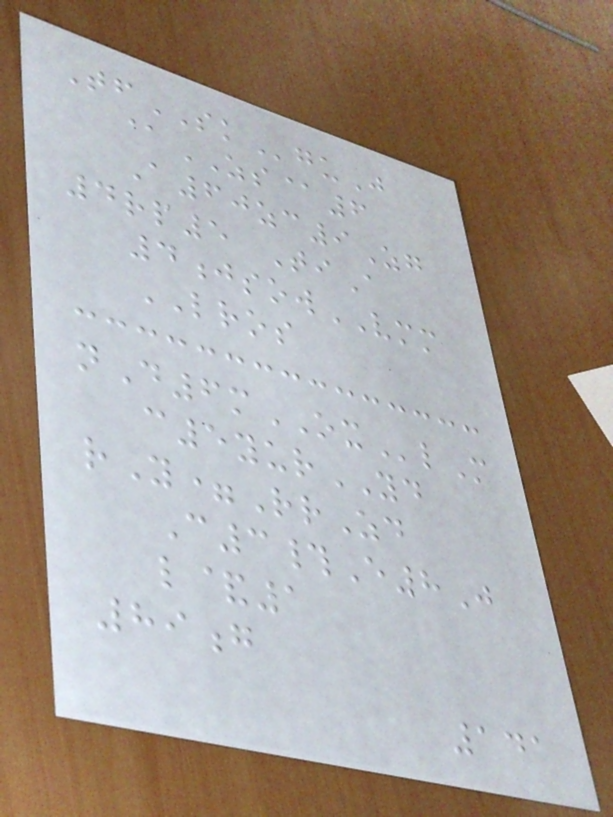TfSKguJ
@ZS@6
A60zc9Zg
4rp5 TiA
4jsowVMM
LROS
nD6mOXlM
c5yurYD
rY=RrZd
C3#E8J
l&1
89g
141
